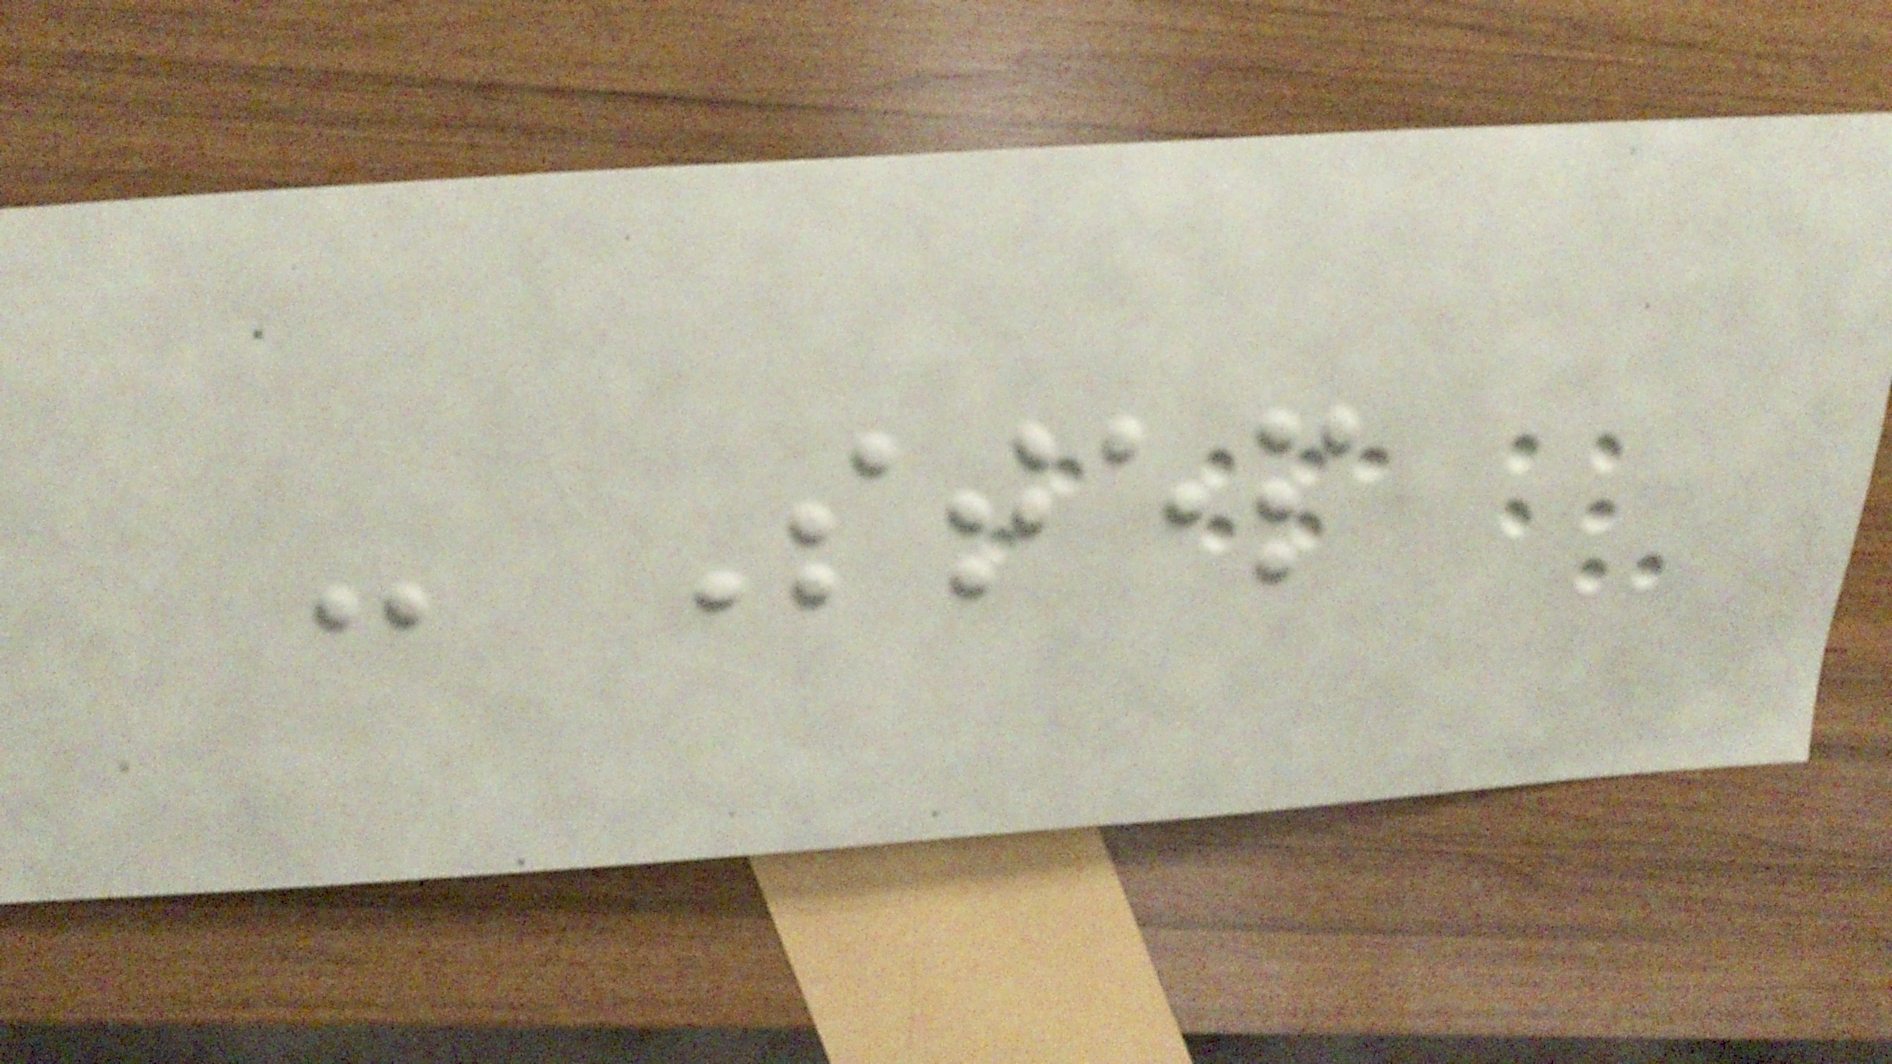- Step
